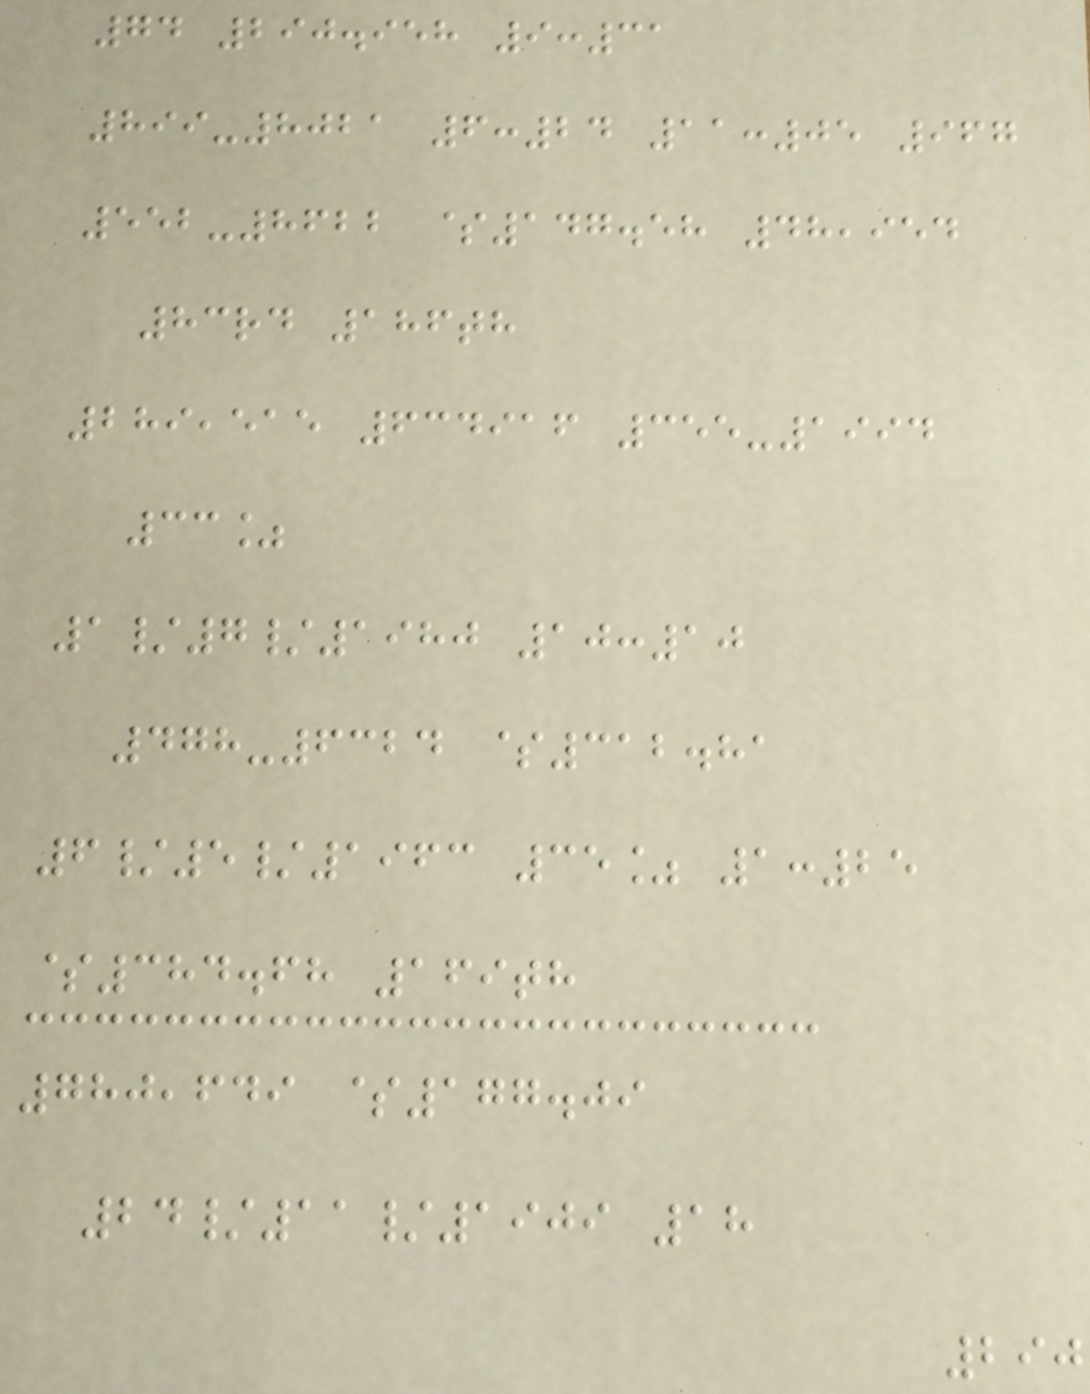74 290.958 9:31
899-8021 6:24 11:05 967
552-8622 $147.58 48,954
83rd 186th
289,515 634916 355-1994
33%
1/7/1980 10:10
478-6324 $312.81
6/5/1963 35% 1:25
$384.68 169th
780,649 $177.09
24/11/1909 18
290
